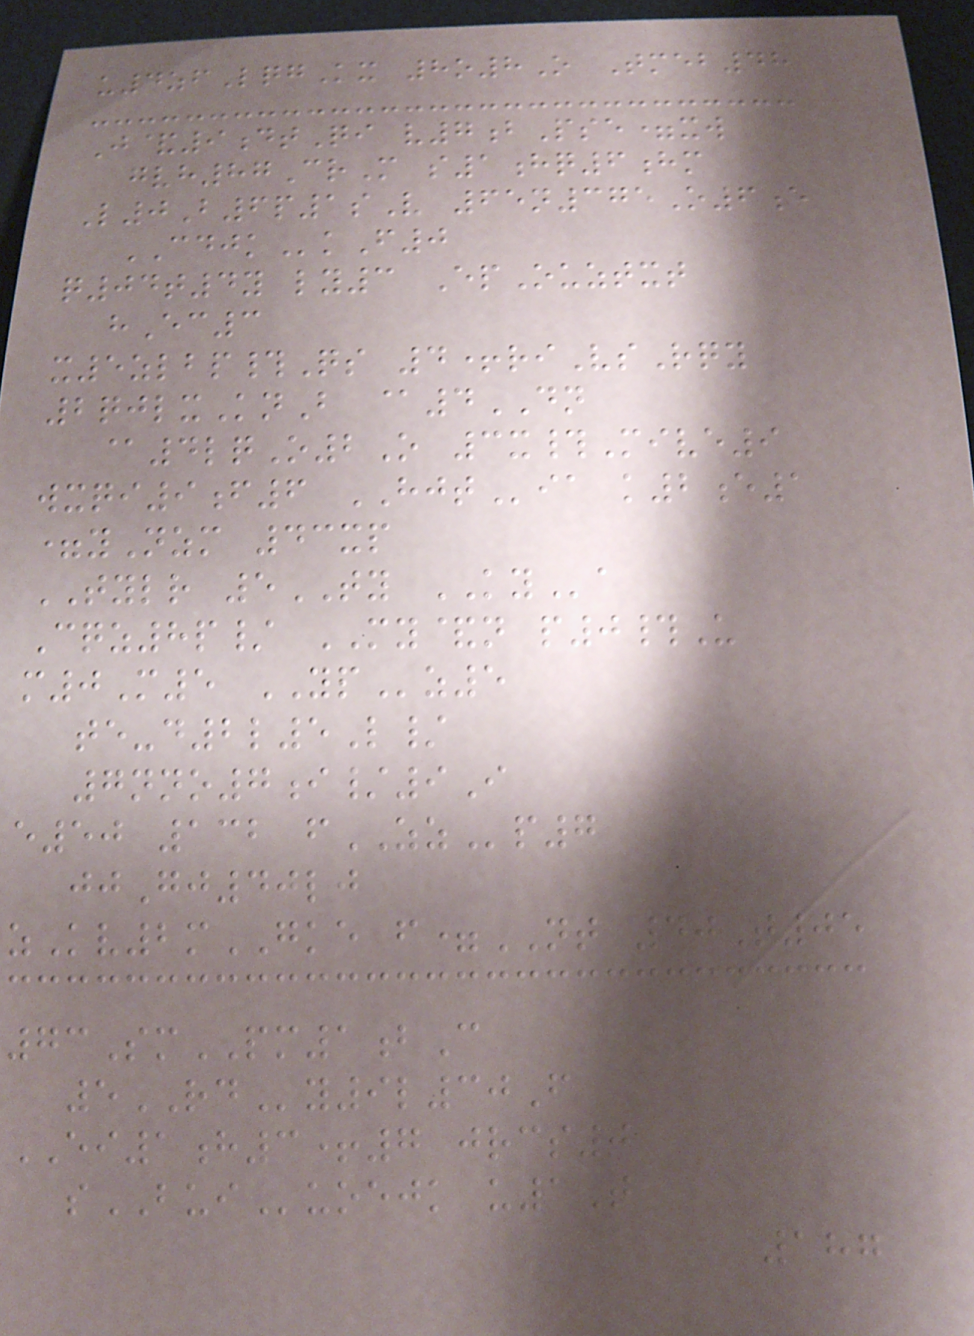u4zfLqgKx 8o8O Tmeb48
J&9dtQi v7bPse=xw
gvh87CrM s1hq6hm
L0B6p1sV 65n375O6e
CDJKkF0
q04t4y ly3 EpOuztxt
hEc3
x5zlbp#Qs 4+riVsRqy
2qjlxKnB @4DN
@4lqO2O 3x#Mive9
wxqi9f6 HJTia k2e1
=yNzm 43xp
TYLR 5TY KYa
Cqz8p/ MY&n p0#U
m0M5 YPz5
te-d2l5L/
7nno7i/9I
e50 132 fZZp7
jjGj40lj
zKv2mGKE f=NT 40T05
73SmPM1bC
5RDy9l30F
EI1h3+7 jrcs0
sBUIuoejk u1T
187
